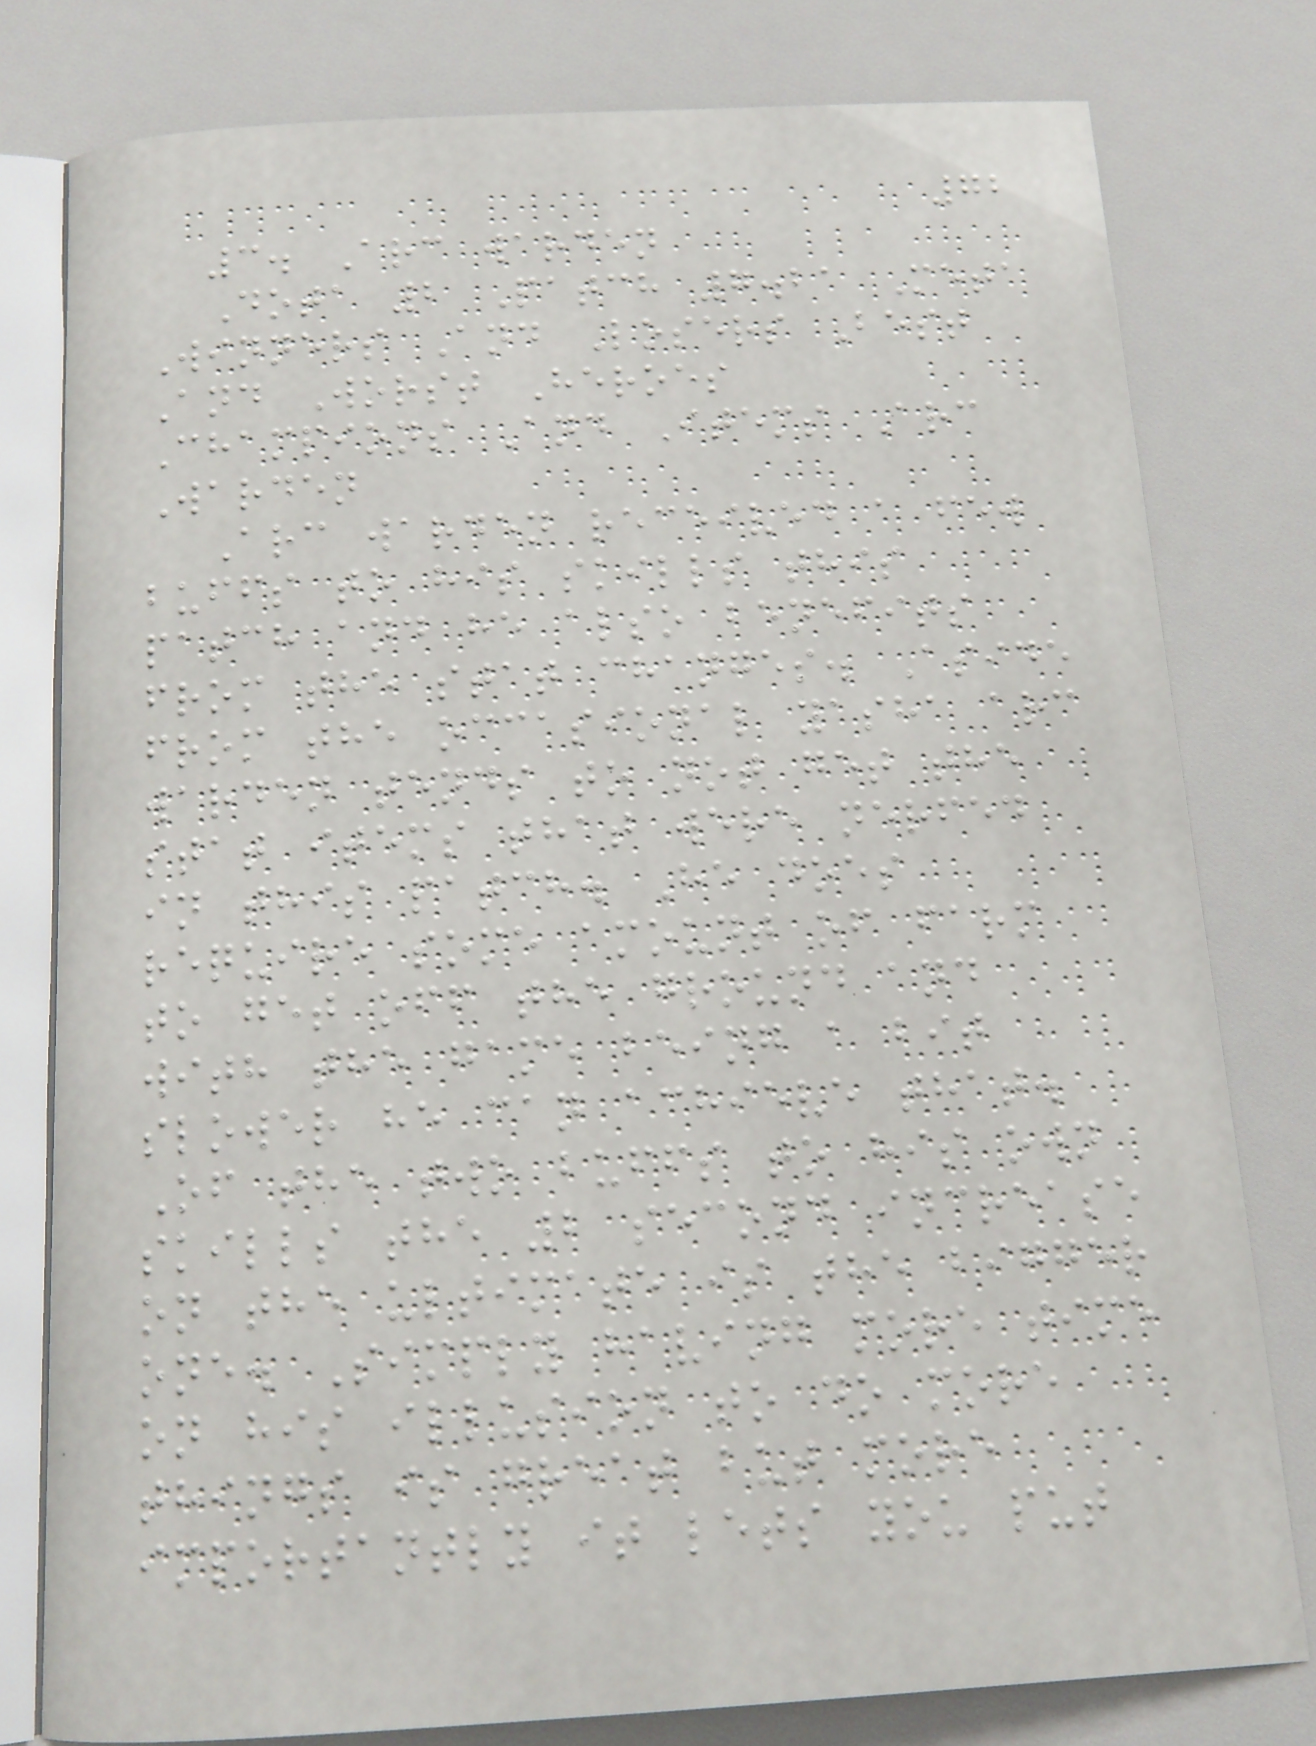72
3. Arc warden
Dota 2 Patch 7.21 Meta
Winners And Losers Best
And Worst Heroes
Champions And Items Arc
Warden
Arc warden received a few
buffs to his skills this
patch and he also benefits
from the stat changes. Aside
from the occasional yasha arc
warden tends to not get the
stat items that were nerfed
in this patch. He does
require some amount of farm
to get off the ground and
with the game being a bit
slower he can achieve that.
Of the two buffs to his own
skills the 2 second increase
on the ultimate is the bigger
one. Simply having more time
on his illusion to do more
things is great but more
importantly it lets you put
